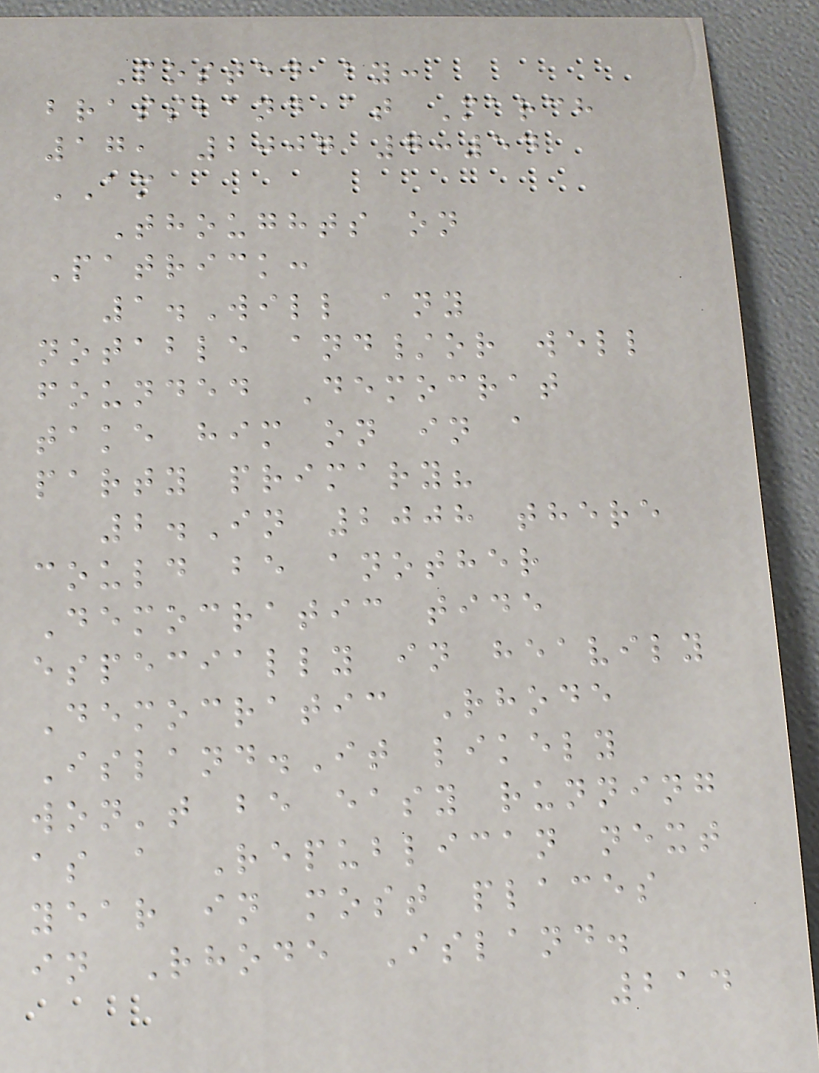Posted by:
brassband at March
17, 2007 7:54
AM
Thoughts on
Patrick:
1.Will any
notable and/or well
founded Democrat
take him on in a
party primary?
2.In 2008 there
could be another
Democratic tide
especially in heavily
Democratic Rhode
Island.It likely
won't be easy running
as a Republican next
year in most places
in Rhode Island.
214
